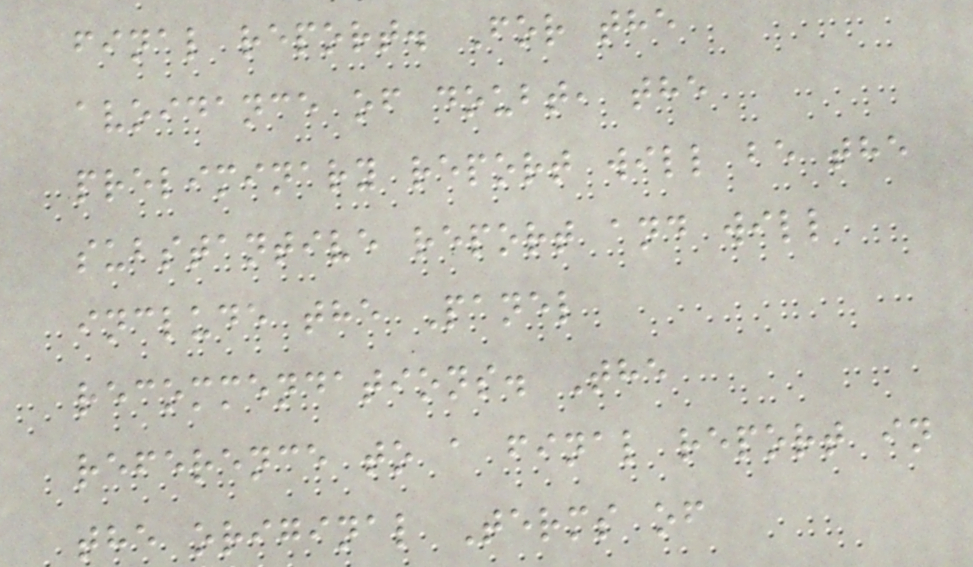final report. For the
avoidance of doubt, the
preliminary report will be the
substantive report and will
include the Panel
recommendations. The
reference to a final report in
the original Terms of
